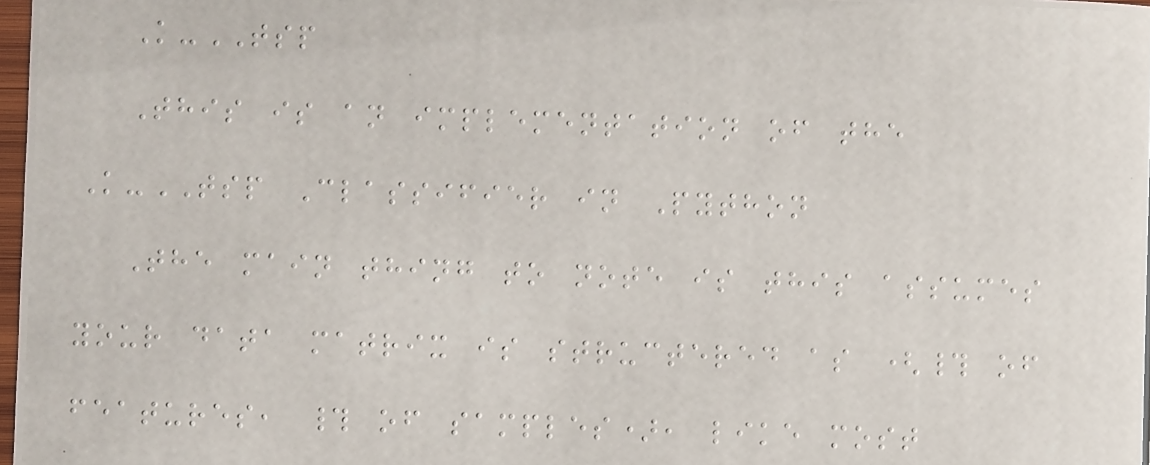K-TSP
This is an implementation of the
K-TSP Classifier in Python
The main thing to note is this assumes
your data matrix is structered as (# of
features, # of samples), like most
